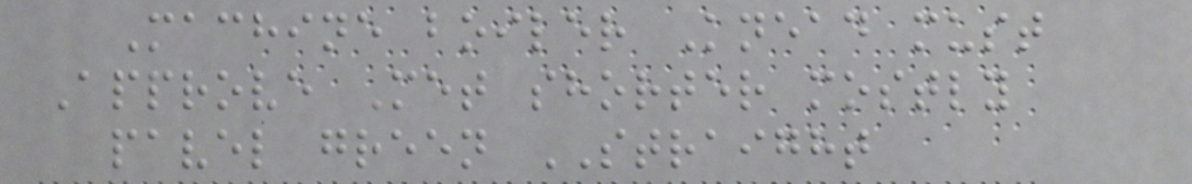Machine boiler Knead must
Approve Met shorter mostly
pavel green STRAIGHT
